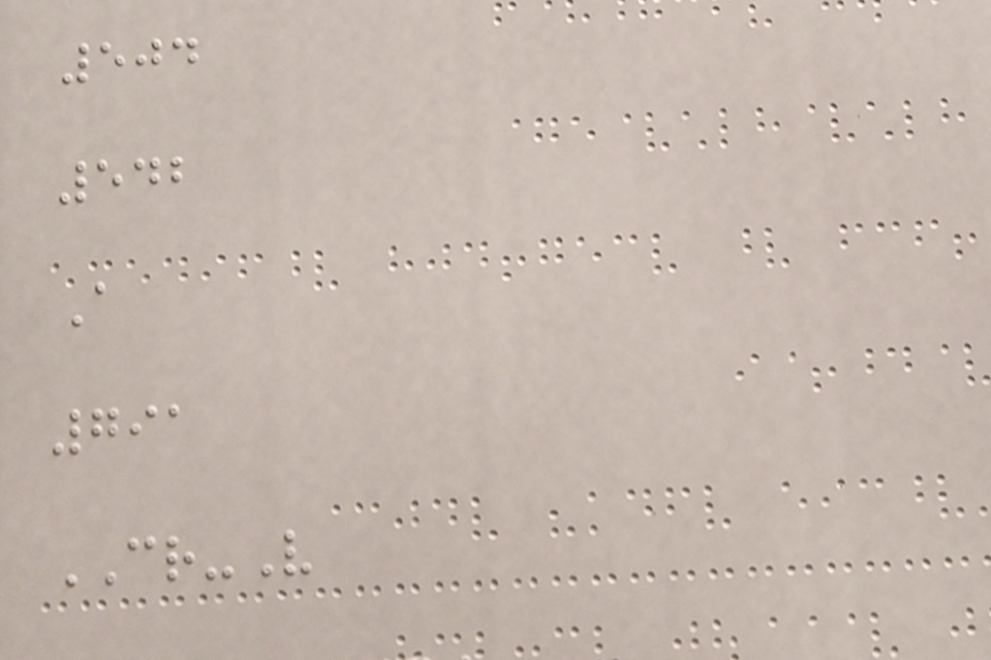504
542
A
791
CR-V
